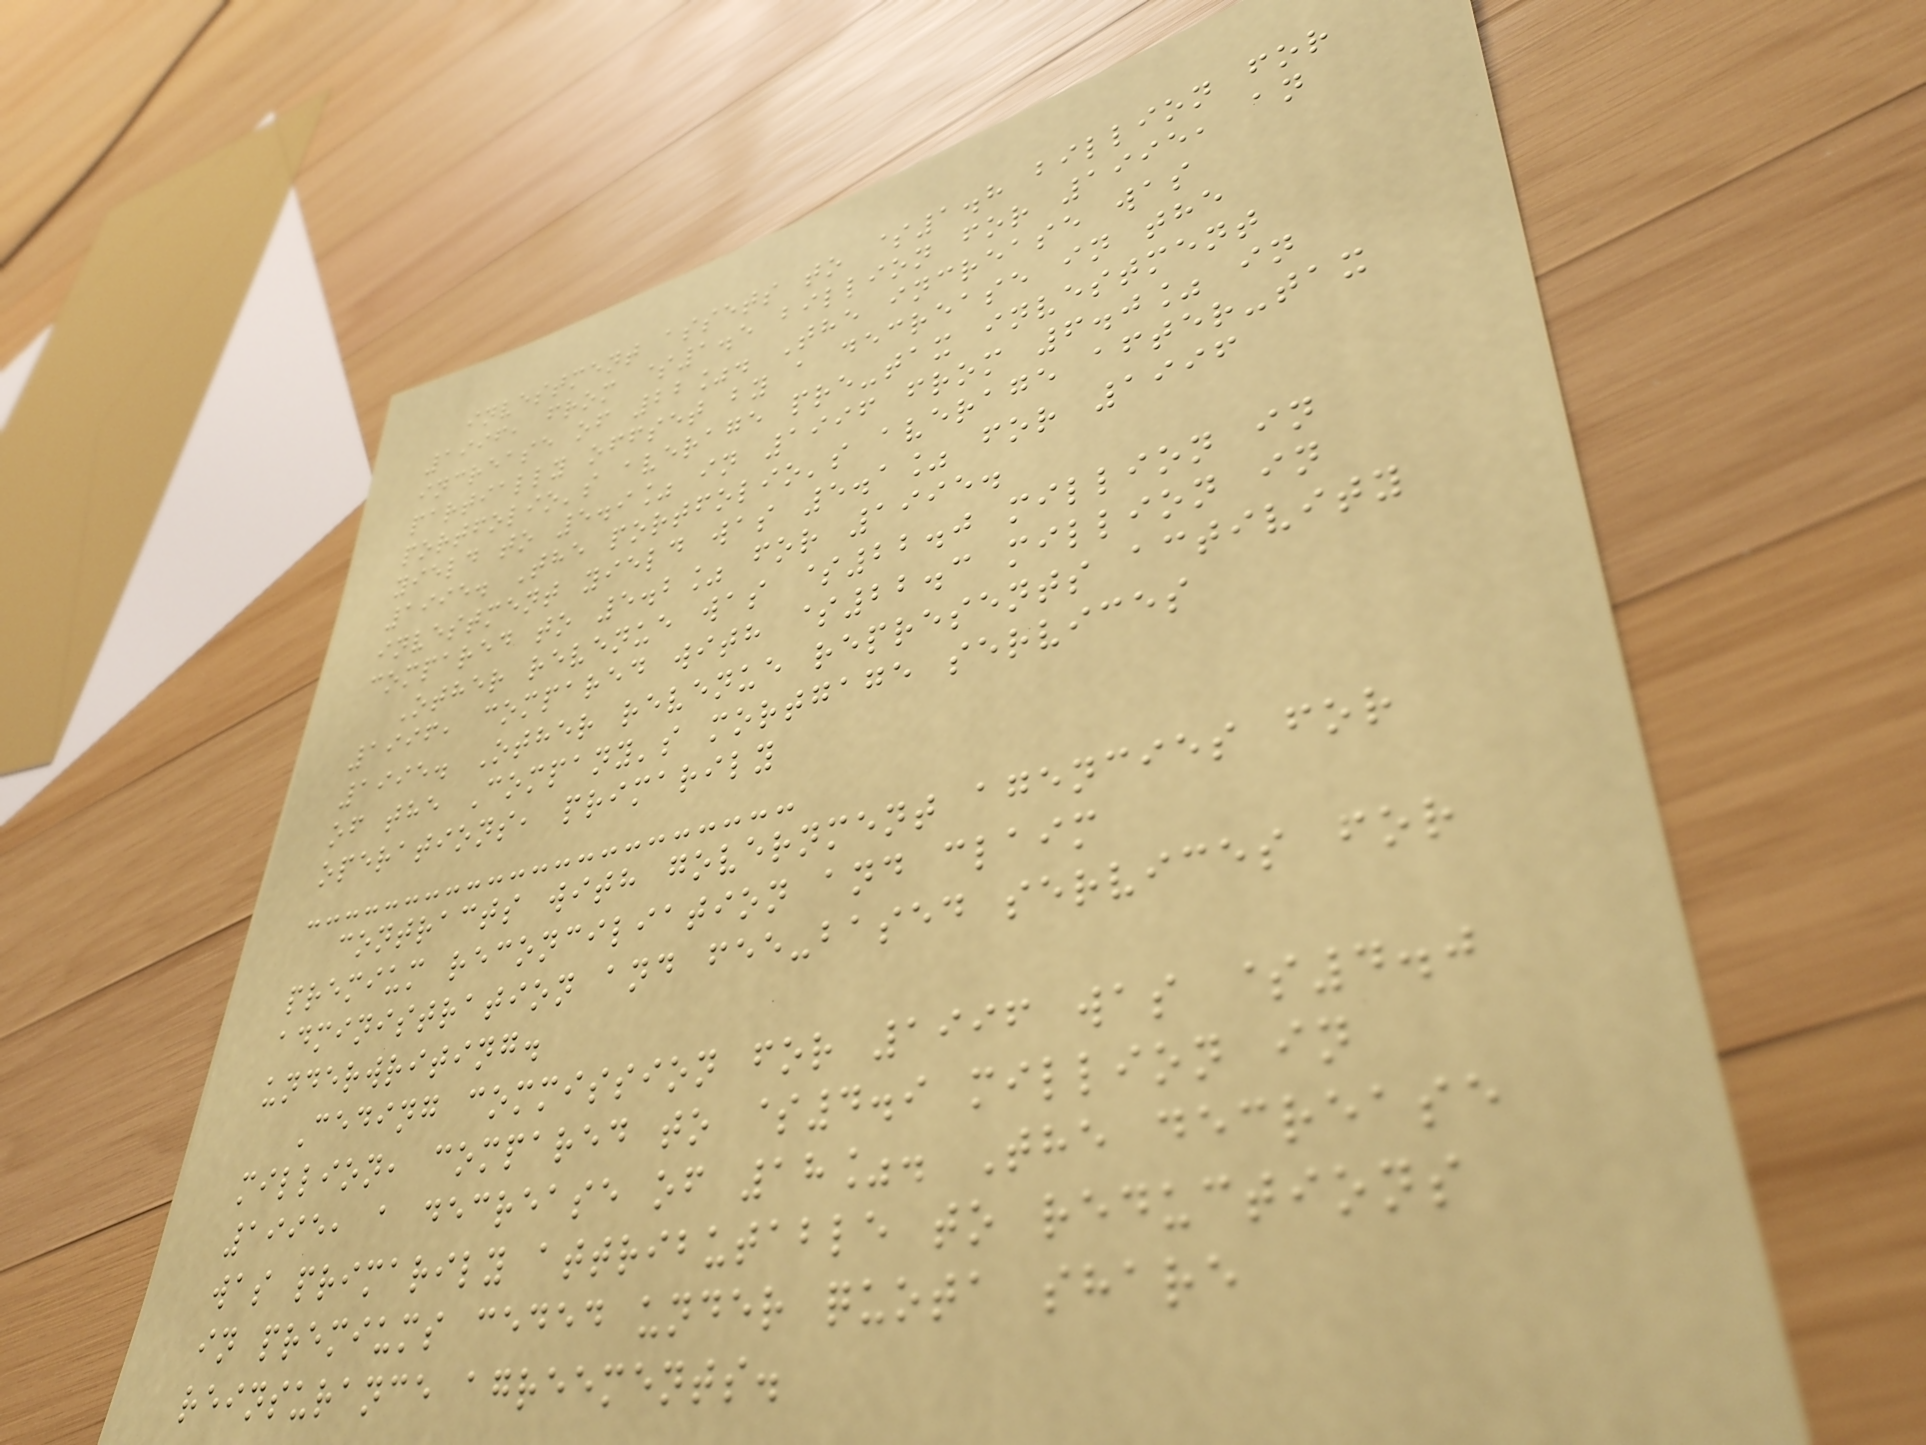investment assets to $1.8 billion for
1996, from $1.5 billion for 1995, an
increase of 22%. The increase was
partially offset by a decrease in the
portfolio's average pre-tax investment
yield to 5.9% in 1996 from 6.0% in
1995. The portfolio's average after-tax
investment yield was 5.1% for 1996
compared to 5.2% for 1995.
Other revenue was $22.0 million in
1996, compared with $22.3 million in
1995. Other revenue represents activity
of the Company's mortgage services
operations, primarily
contracts with government agencies for
premium reconciliation and claim
administration and fee-based services for
underwriting.
Ceding commission for 1996 was $4.0
million, compared to $4.9 million in
1995, a decrease of 18%. The decrease
was primarily attributable to reductions
in premiums ceded under quota share
reinsurance agreements.
